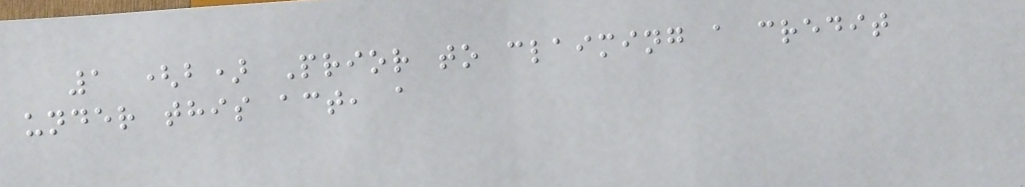1 (b) Prior to claiming a credit
under this act, a
